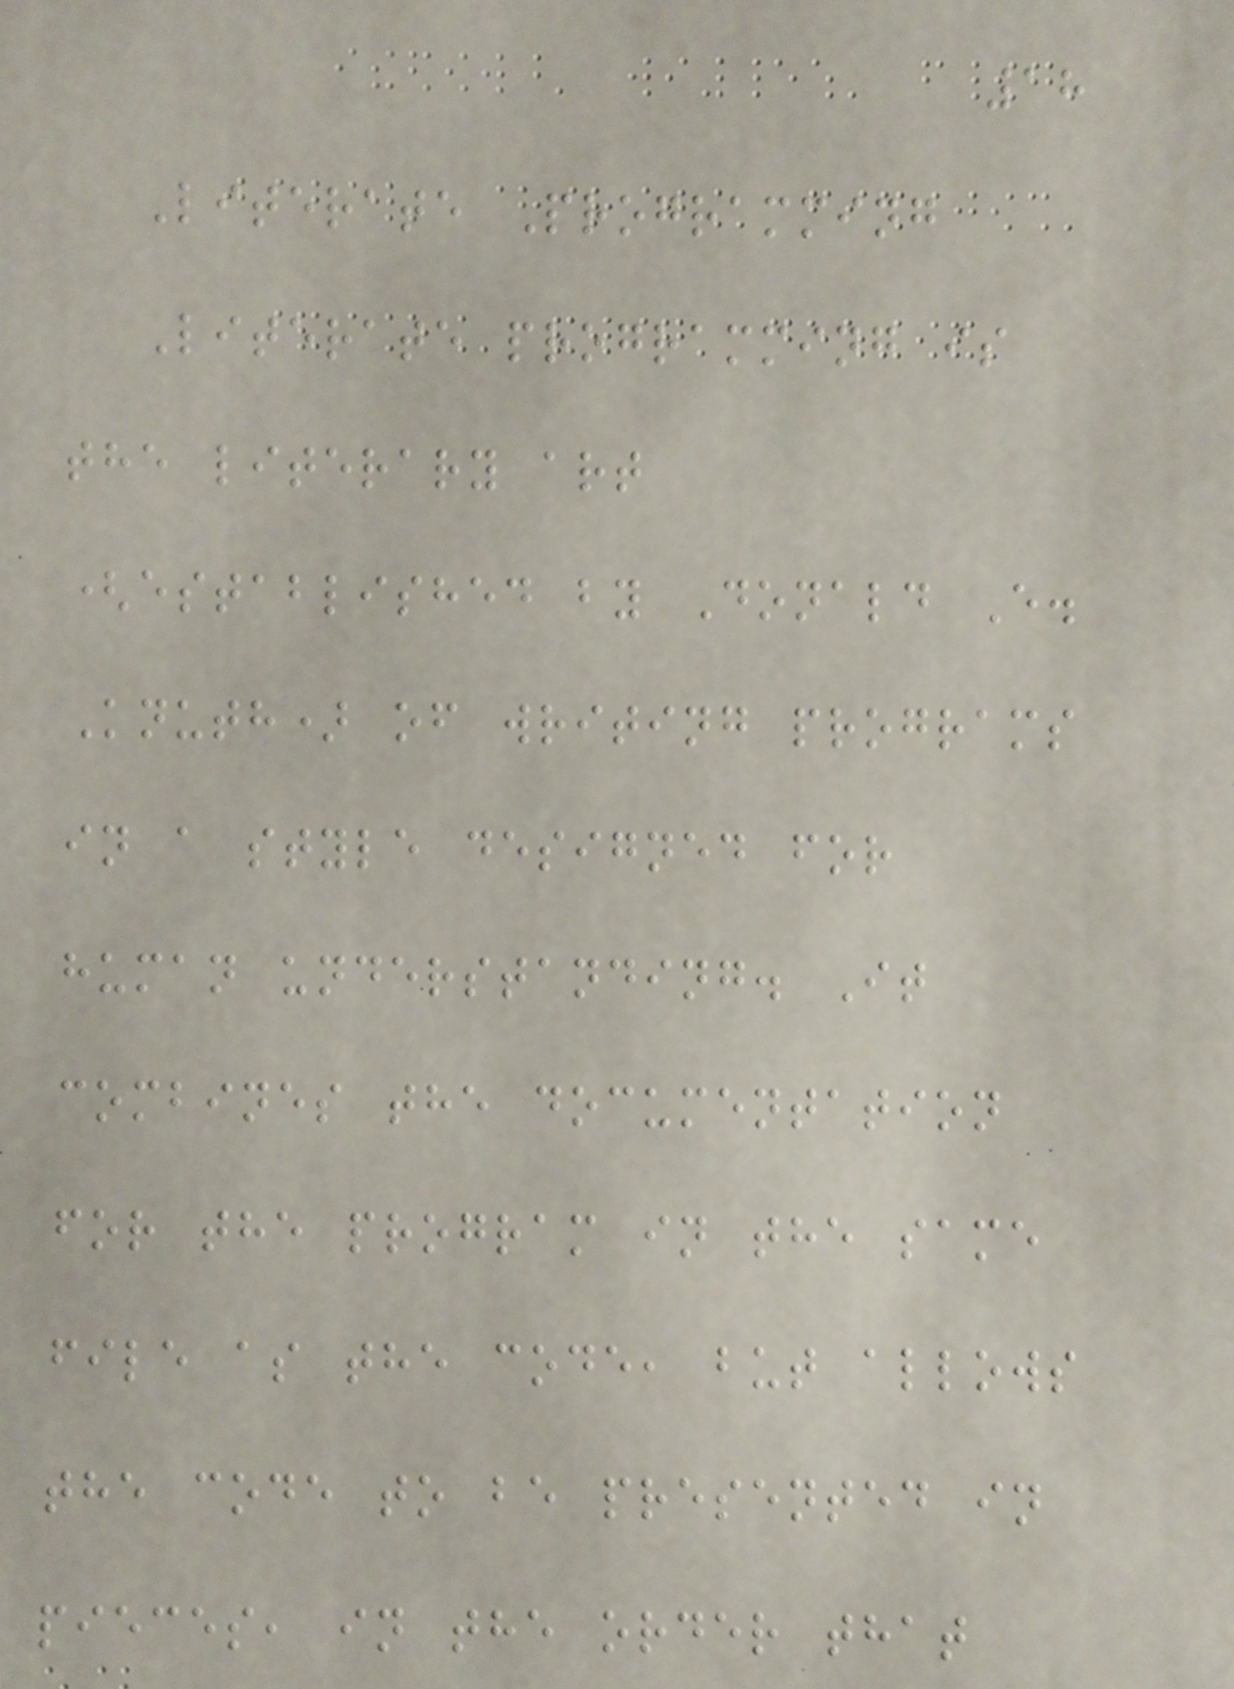18
Literate Programming
Literate programming is
the literary art
(established by Donald E.
Knuth) of writing programs
in a style designed for
human understanding. It
combines the documentation
for the program in the same
file as the code, but allows
the code to be presented in
pieces, in the order that
